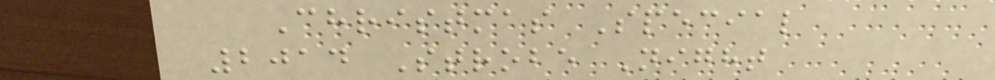Christmas Special
2014 Strobe Night
